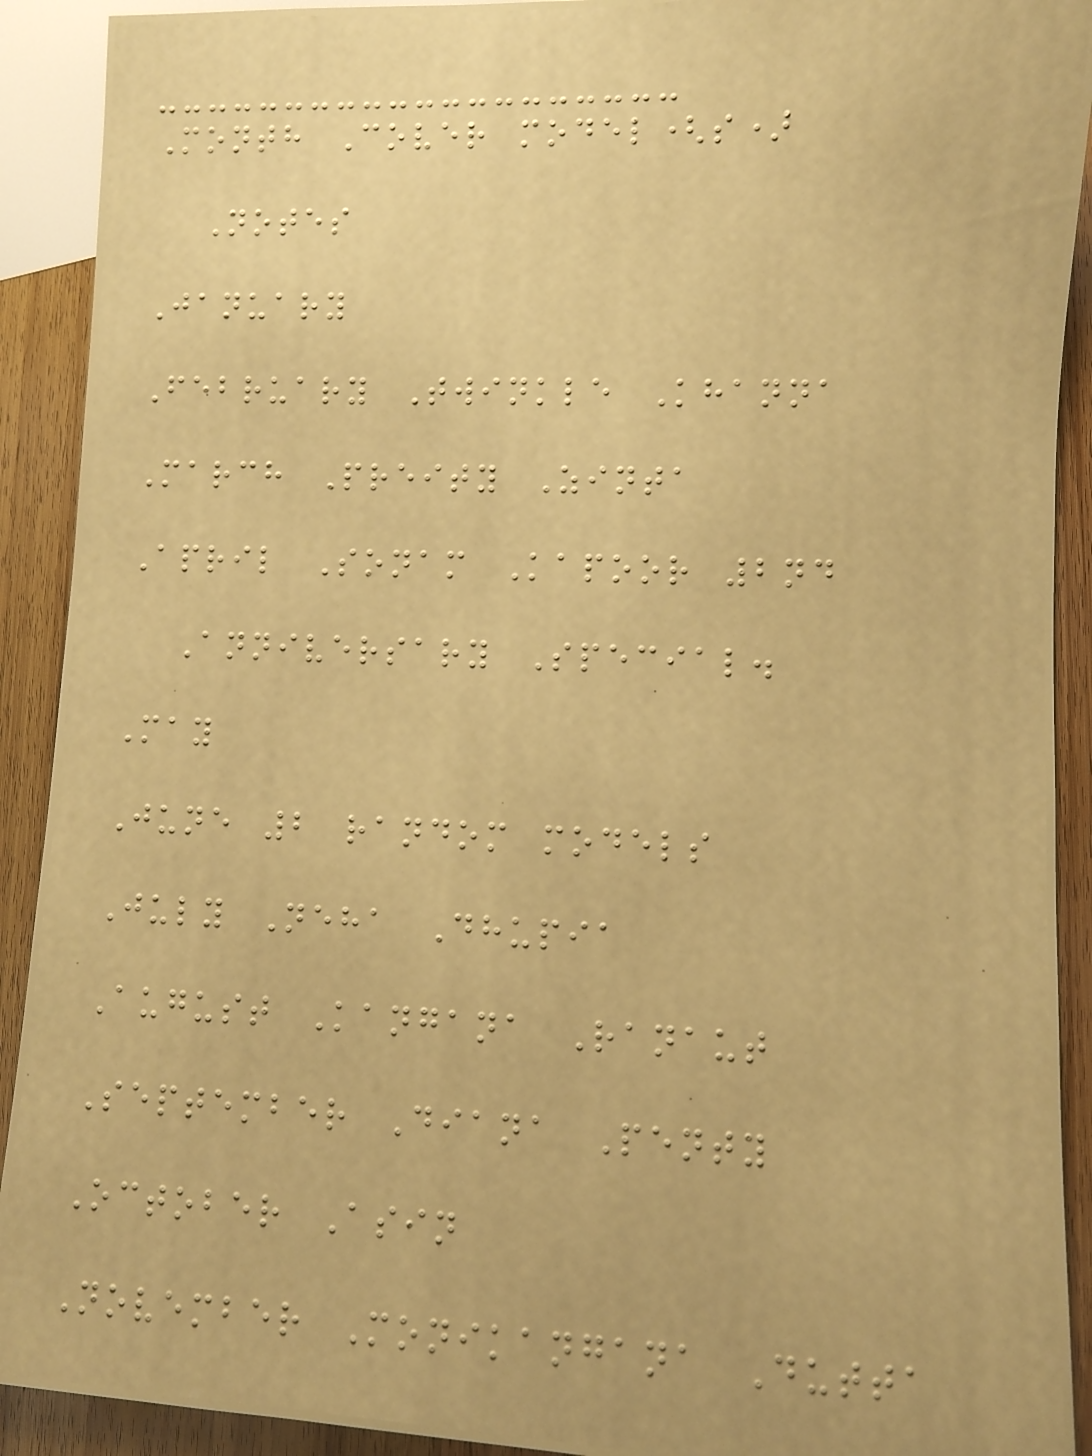Month Cover model(s)
Notes
January
February Twinkle Khanna
March Preity Zinta
April Sonam Kapoor 2nd
Anniversary Special.
May
June 2 random models
July Neha Dhupia
August Kangana Ranaut
September Diana Penty
October Asin
November Monikangana Dutta
